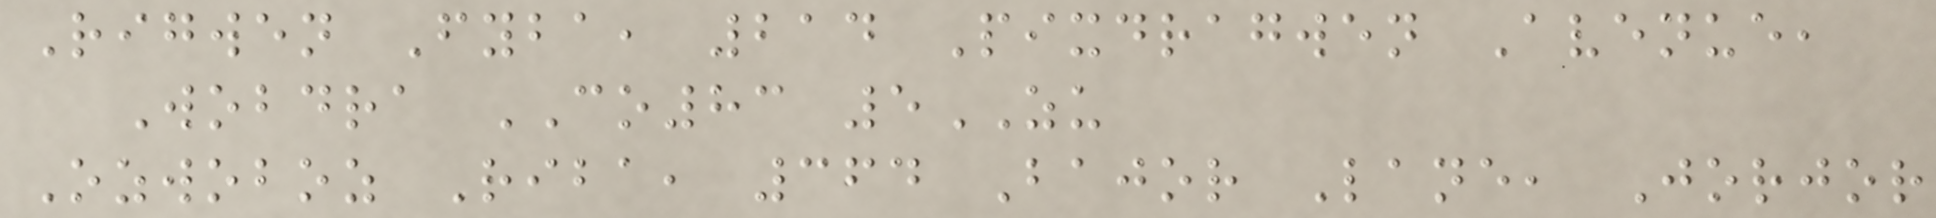Rigwen Fyba, 214 Pixdragwen Avenue,
Wobdra CO83 5ZU
Ozwoboz Riba, 364 Bajor Lane, Jorjor
